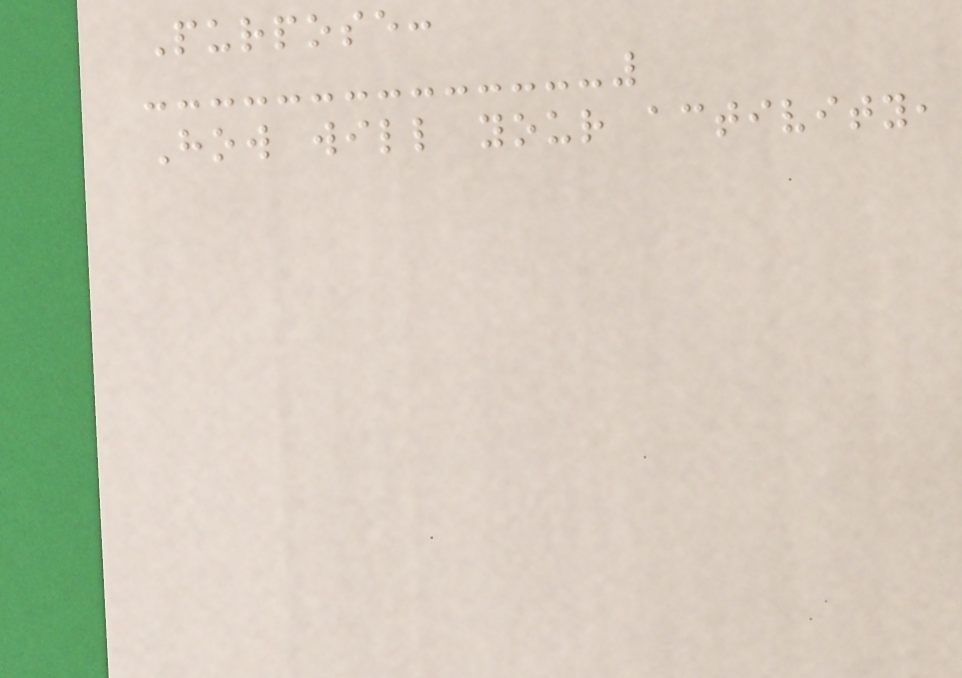Purpose:
How will your activity,
